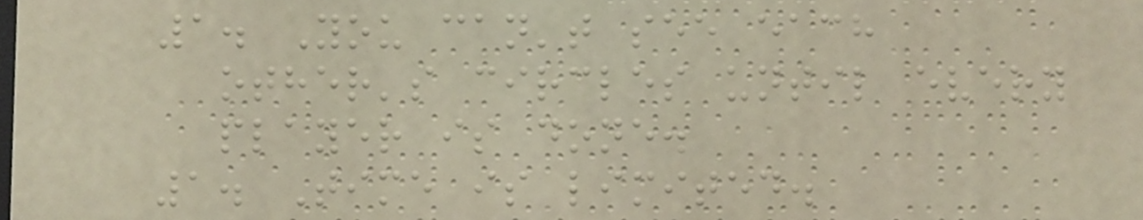1. You can't see each
other's circles until every
player is done.
1. Time is limited.
